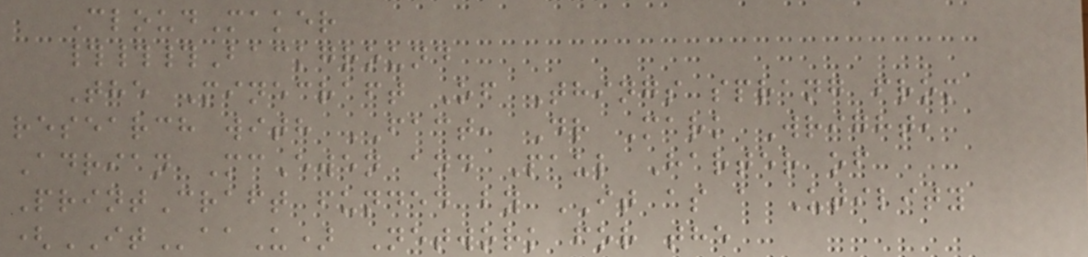CloudMaker
###Background
The Minecraft Of Things sprang from
research with FACT, Dr Mark Wright,
Adrian McEwen and Paul Harter of
PrintCraft funded by IT as a Utility
(ITaaU) Network for the
